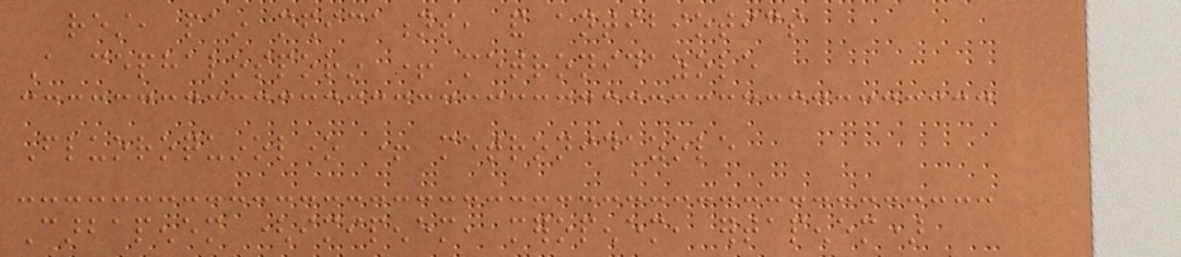rest, pain medications, and antibiotics
A cephalosporin + metronidazole
Fluoroquinolone + metronidazole
Carbapenem (imipenem, meropenem, ertapenem)
